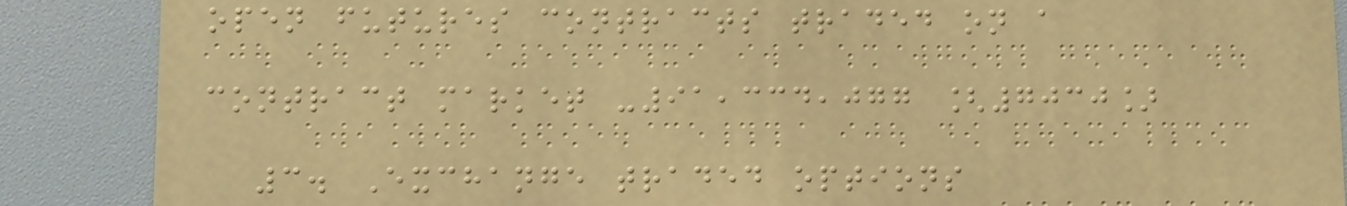open futures contracts traded on a
contract market -91,334,077 [7030]
3. Exchange traded options
